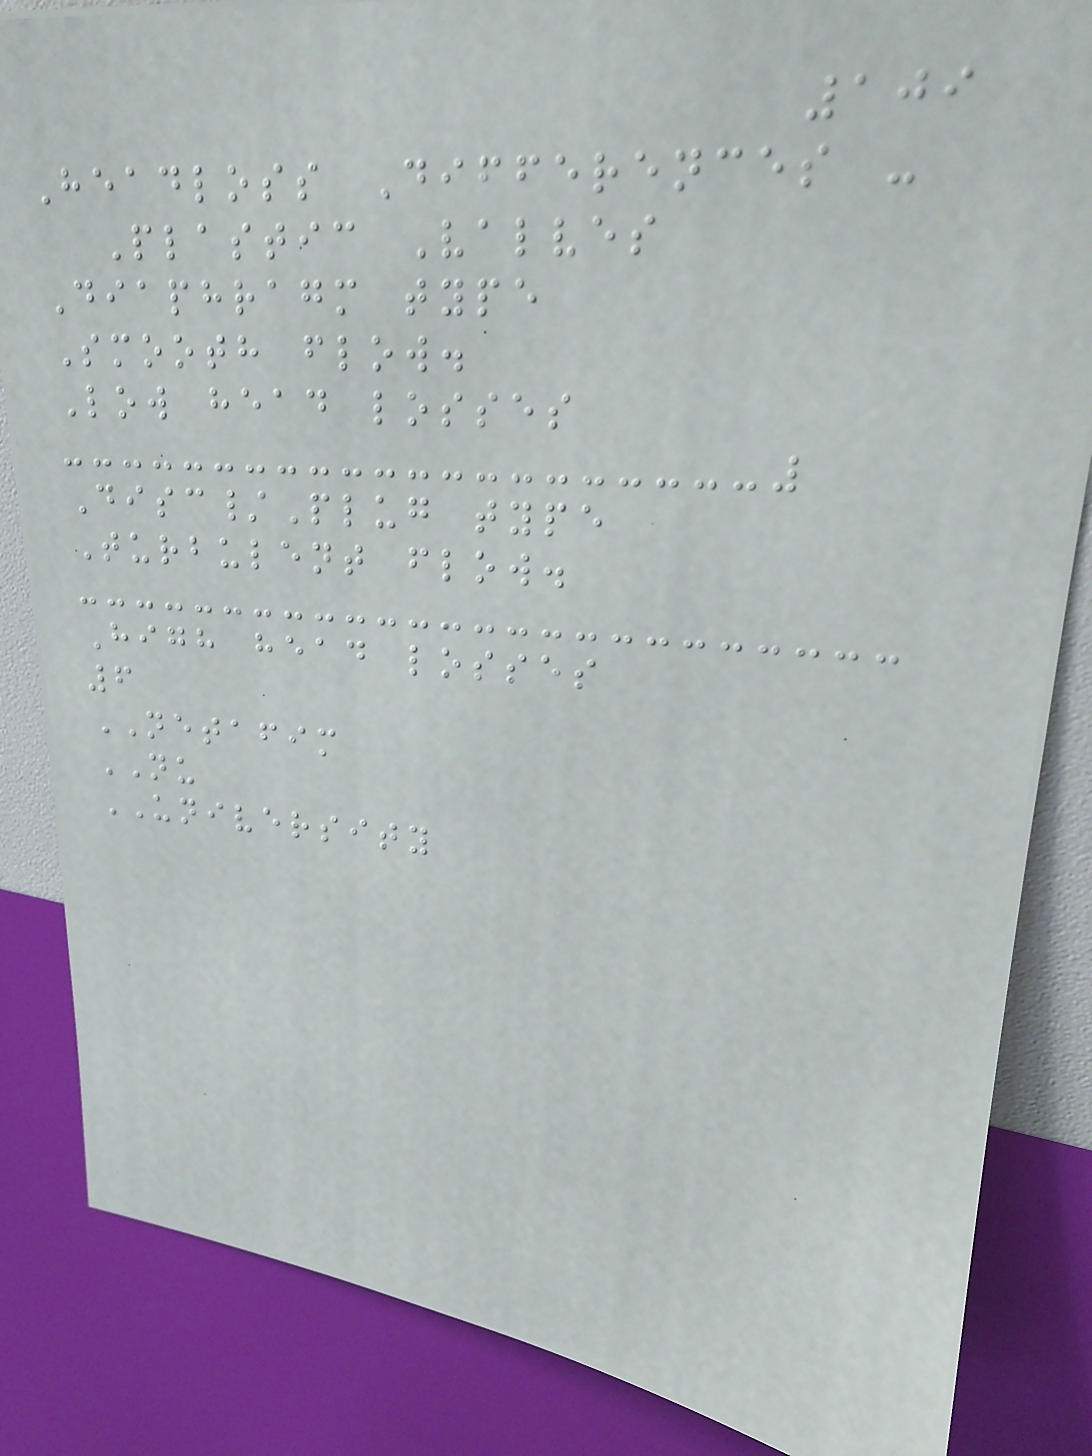109
Headloss Differences -
Plastic Valves
Diaphragm type
Smooth flow.
Low head losses
Disc/Plug type
Turbulent flow.
High head losses
6
NETAFIM
NU
UNIVERSITY
